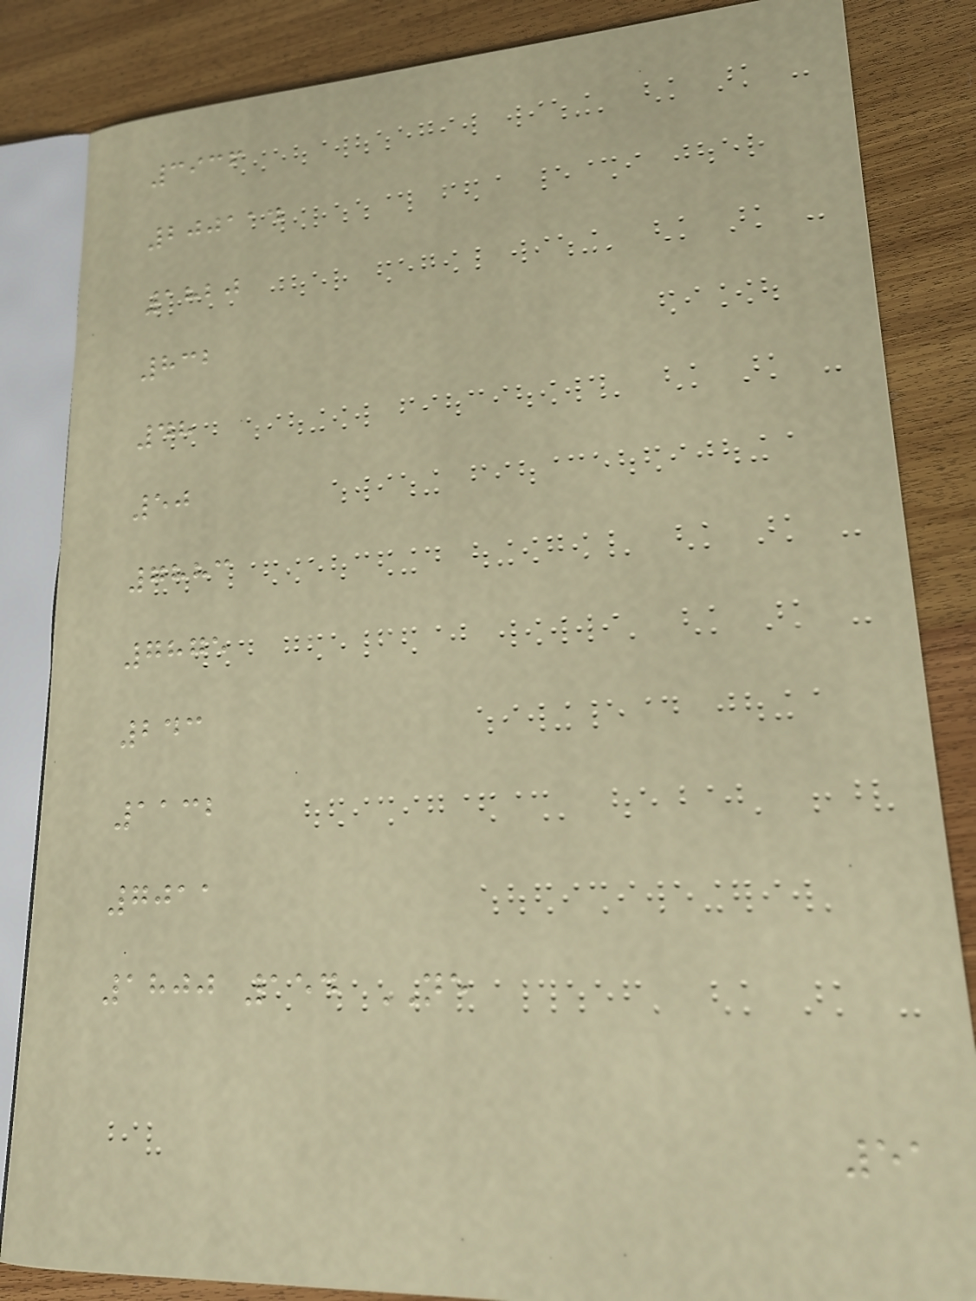3936
200114
1820
832
48
50
7883
7875
243
1132
7011
1800 154 NE
51
